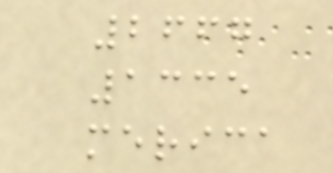2667
1335
merica
